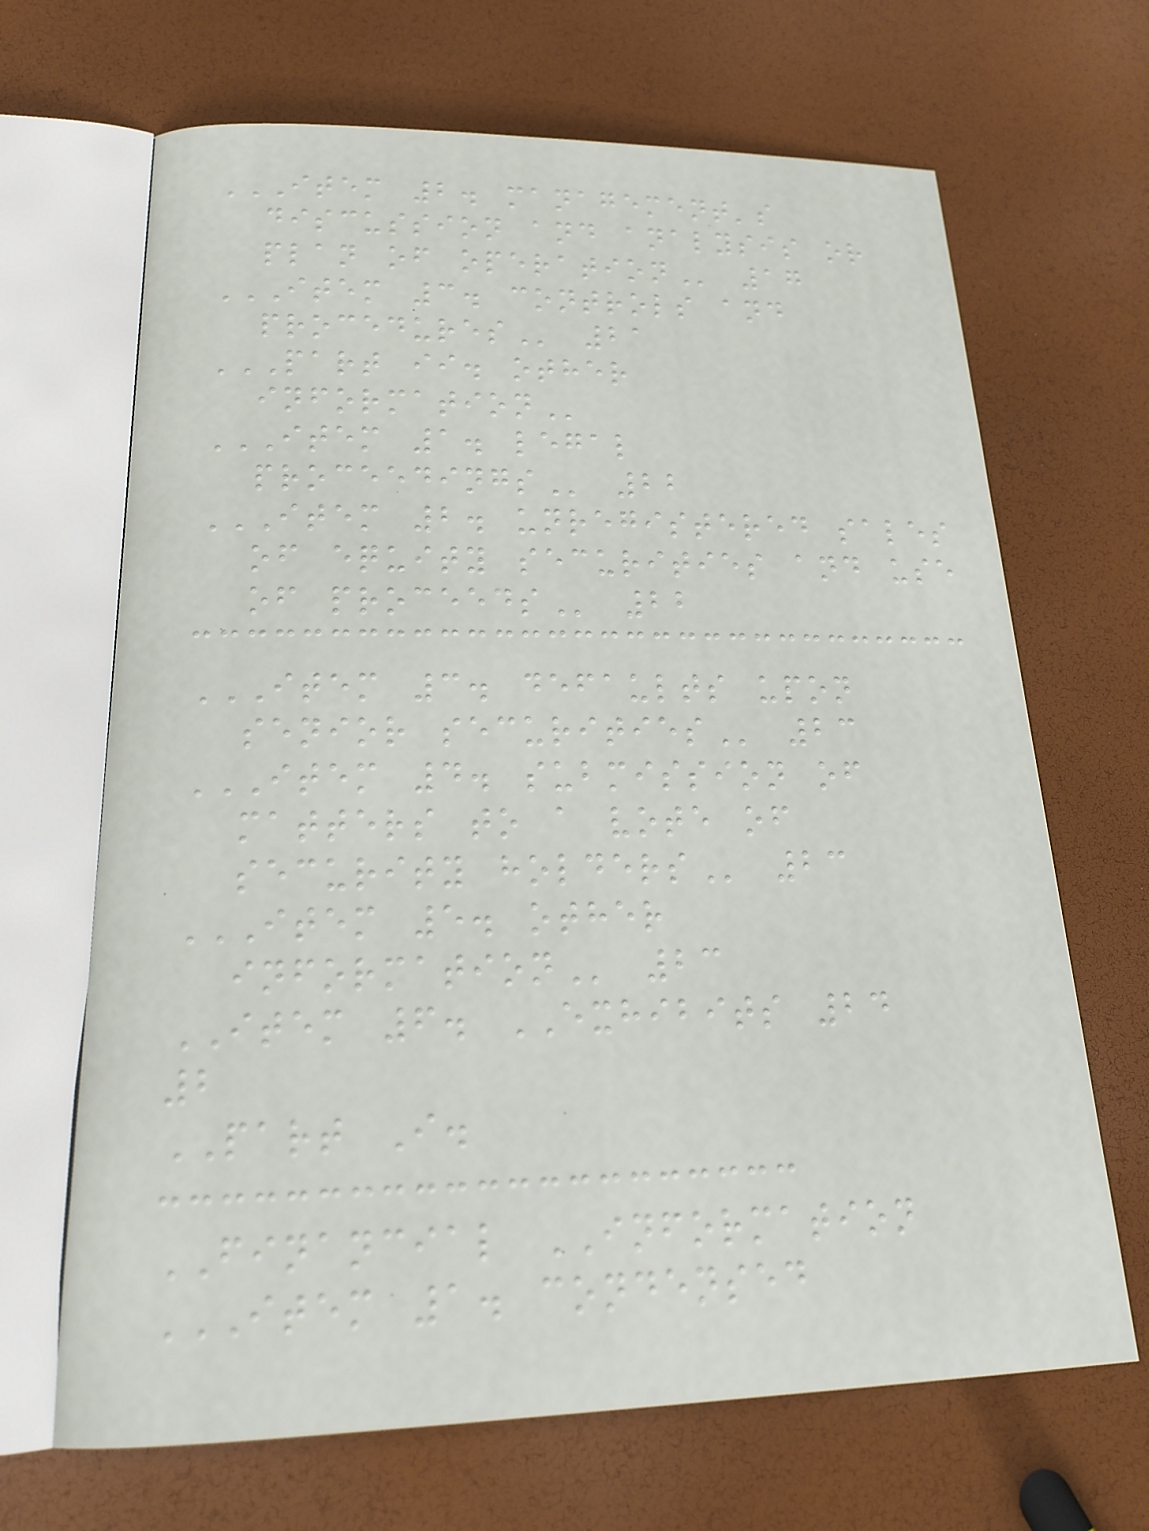ITEM 2. MANAGEMENT'S
DISCUSSION AND ANALYSIS OR
PLAN OF OPERATION 17
ITEM 3. CONTROLS AND
PROCEDURES 21
PART II. OTHER
INFORMATION
ITEM 1. LEGAL
PROCEEDINGS 22
ITEM 2. UNREGISTERED SALES
OF EQUITY SECURITIES AND USE
OF PROCEEDS 22
ITEM 3. DEFAULTS UPON
SENIOR SECURITIES 23
ITEM 4. SUBMISSION OF
MATTERS TO A VOTE OF
SECURITY HOLDERS 23
ITEM 5. OTHER
INFORMATION 23
ITEM 6. EXHIBITS 24
2
PART I.
FINANCIAL INFORMATION
ITEM 1. CONDENSED
